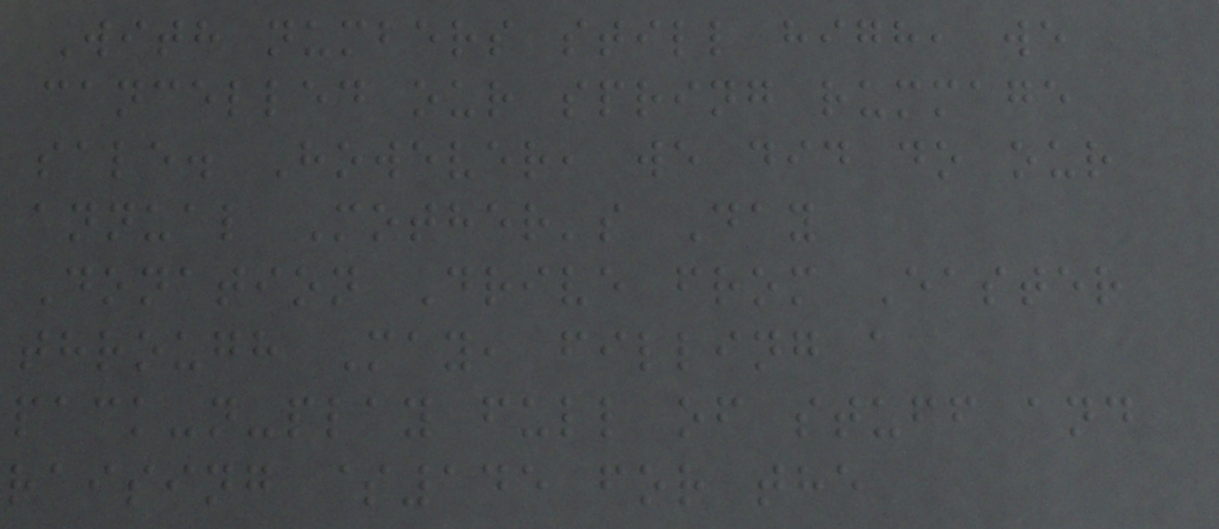With numbers still high, we
cancelled our spring rummage
sale. However, we did do our
annual Mother's Day
Donation Drive from Easter
through May, filling a
pack-n-play full of stuff and
raising $145 for the
